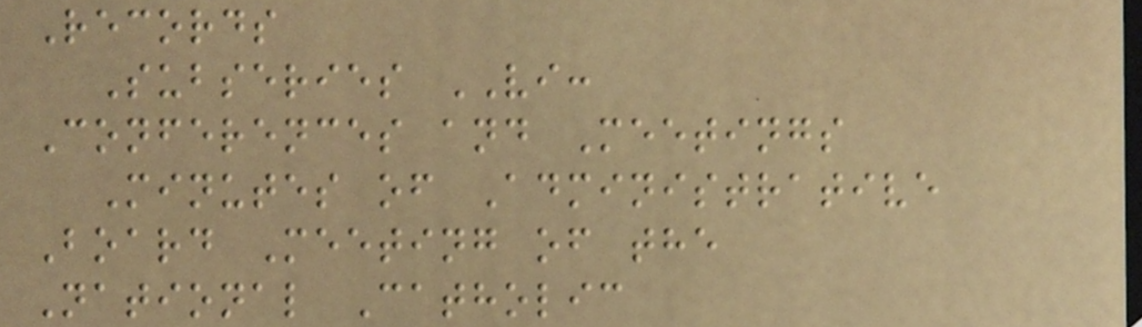Records
Subseries VI:
Conferences and Meetings
Minutes of Administrative
Board Meeting of the
National Catholic
